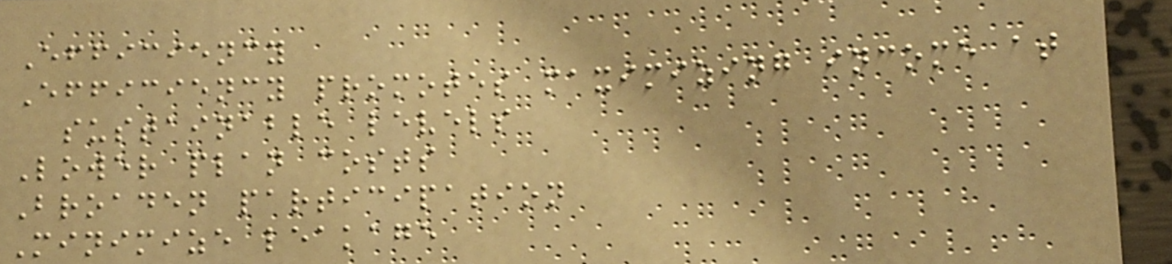Efficiency
Efficiency promotes maximizing income at
sustainable levels
Lower plan costs
Broaden participation
Minimize leakage
